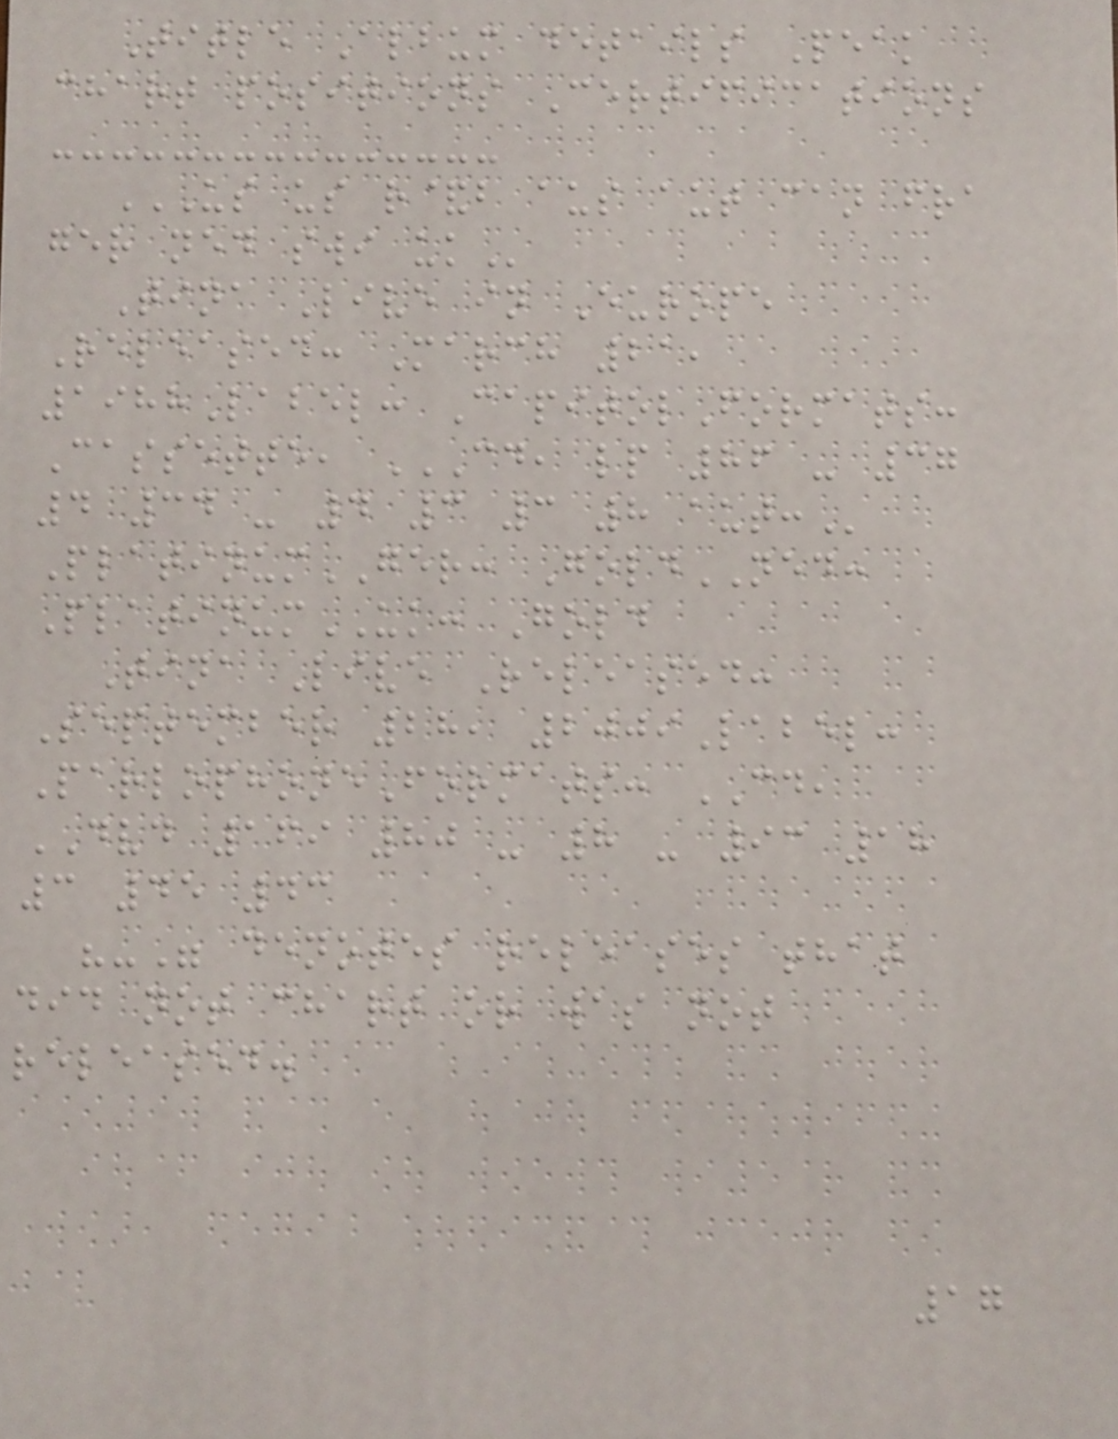Title Album details Peak
chart positions Certifications
US US R&B AUS AUT CAN FRA
GER NED SWI UK
Tina Live in Europe
Released: March 21,
1988Label: CapitolFormats:
Cassette, CD, LP 86 - 37
4 34 - 4 3 3 8 AUT:
PlatinumGER: GoldNED:
PlatinumUK: Gold
Tina Live Released:
September 28, 2009Label:
ParlophoneFormats: CD,
DVD 169 80 - 8 - 93 18
3 45 43
"-" denotes releases that
did not chart or was not
released.
17
